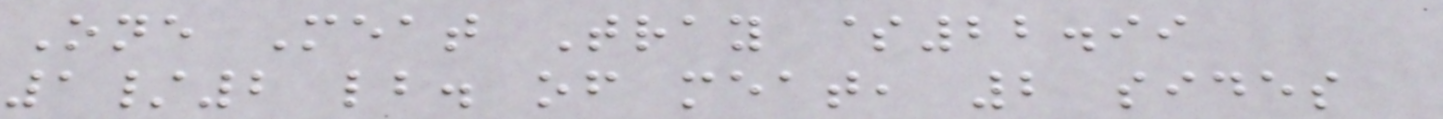One Meat Tray $22.99
1/2 lb. of meat, 2 sides
